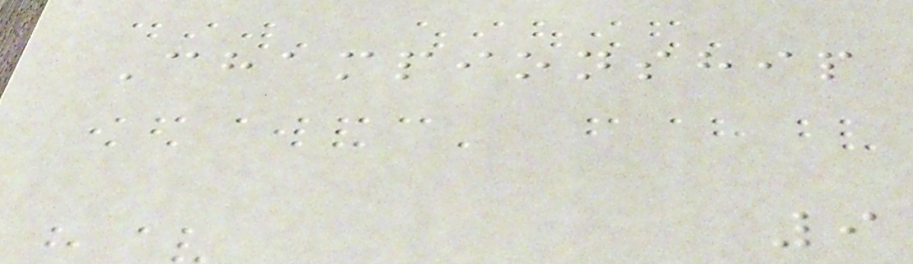Championship
9
